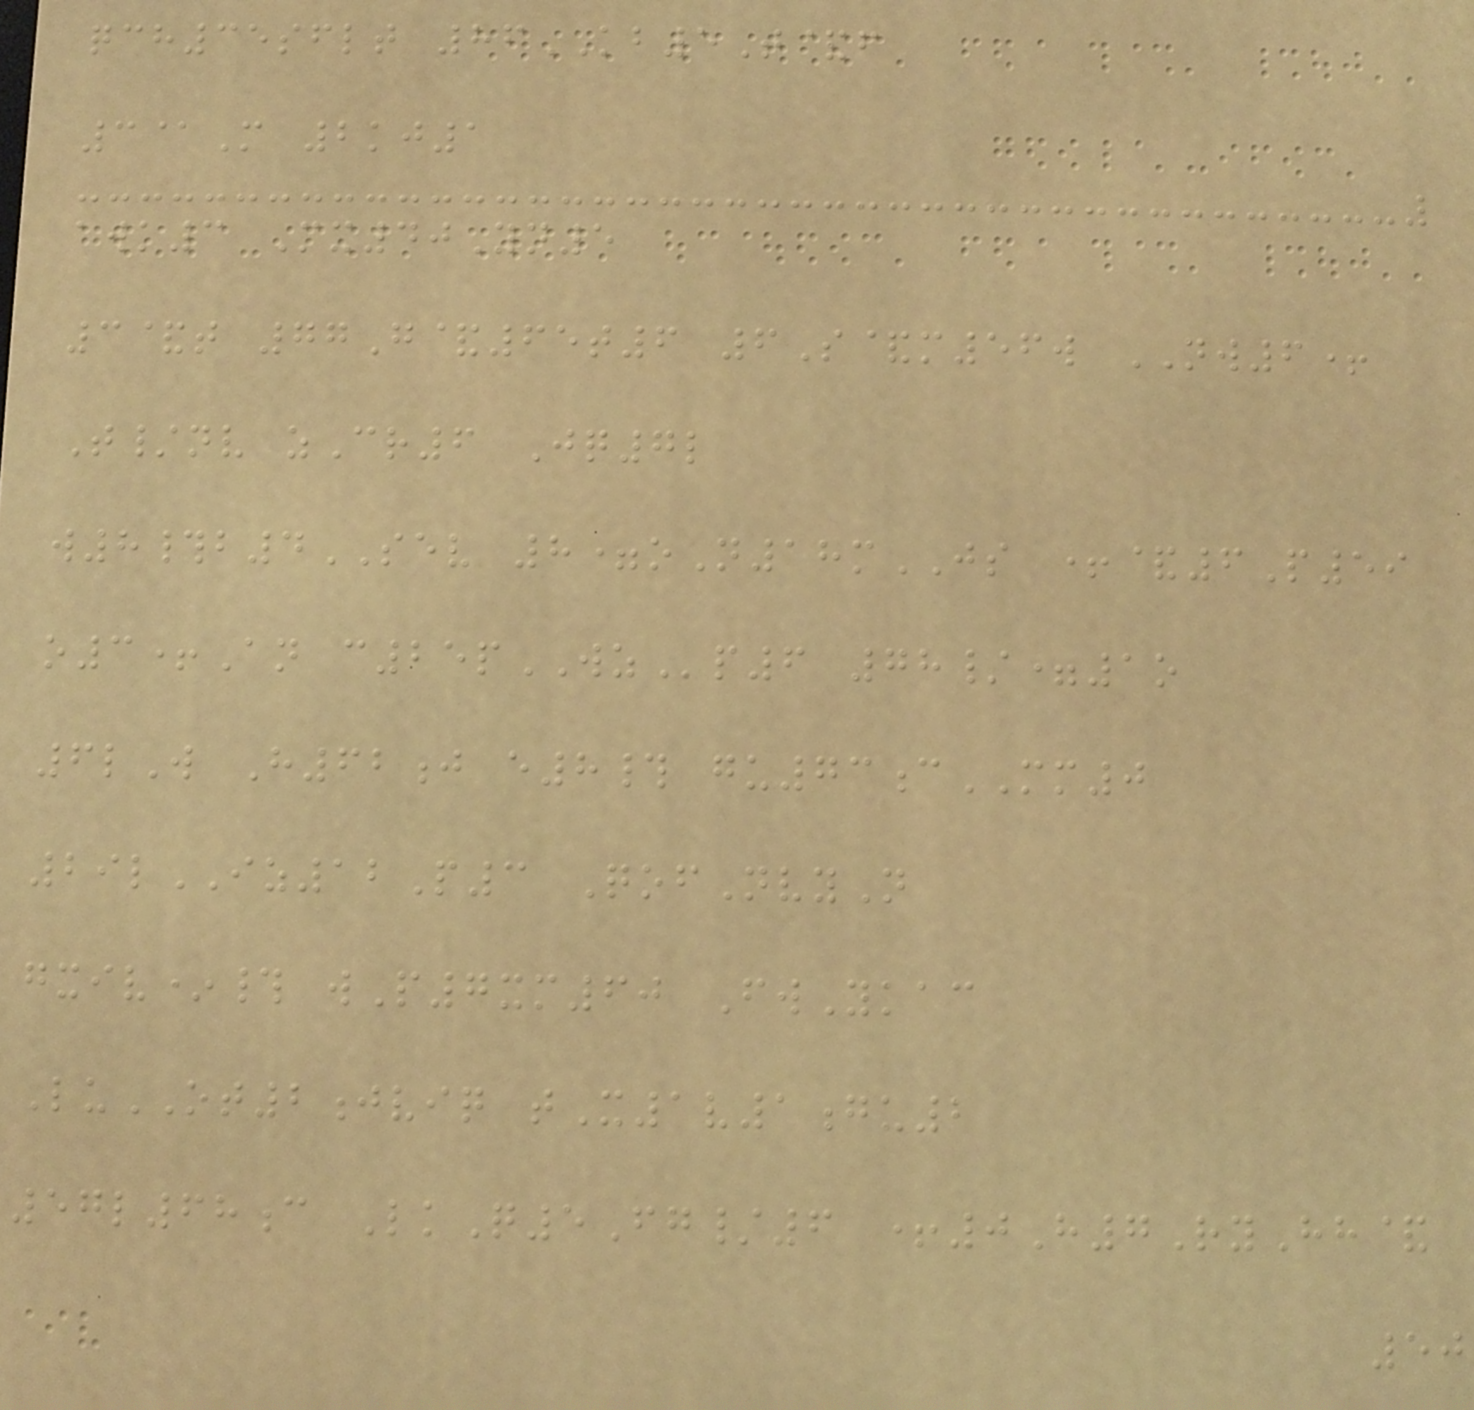qch35sflt 86KB5T&f
3@M 2kj1
awk3 Mx40Yn5
3&t 77G&65t6 6S&m56w NW6+
T/nv zCr6 Jq7l
w8#b4SEV 8=oN18mJS +&6P59
o3+An c25pWZp6 78/=1o
6lW H62j e8# gu73cMM0
29lIZ12P3 QofNvyN
gxiv*# wP7xm60 FwYkac
LuOT2jviq tX1v1gu2
57l68c LkQ5Fg/6 +0H7RyHh&
50
